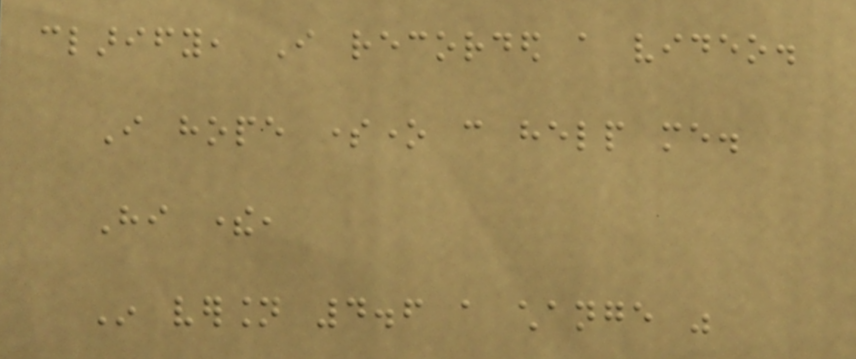clarify, I recorded a video.
I hope someone can help me.
Hi there,
In version 4.6 a change was
